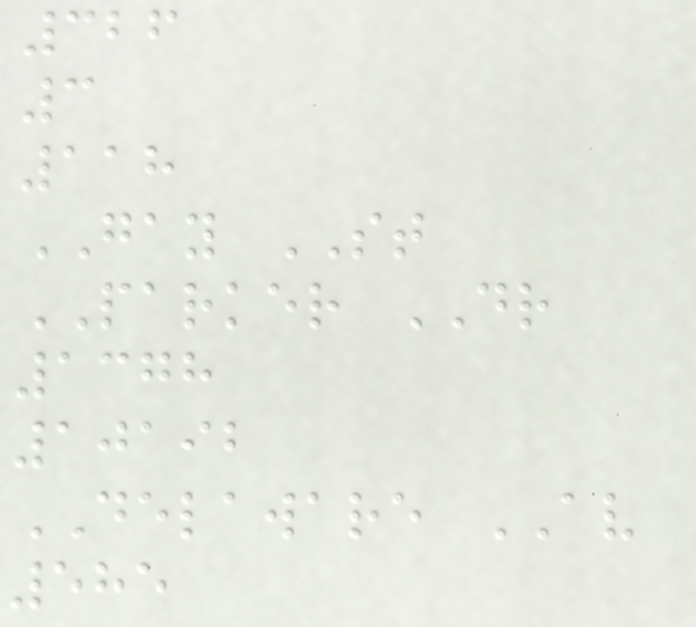326
3
118
GAY ST
PARKER DR
1378
10192
DELAWARE AV
585
